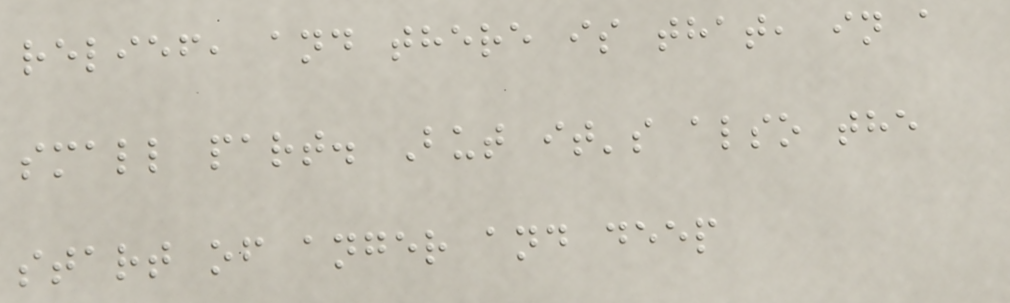relief, and there is that, in a
small part. But it's also the
start of anger and deep
